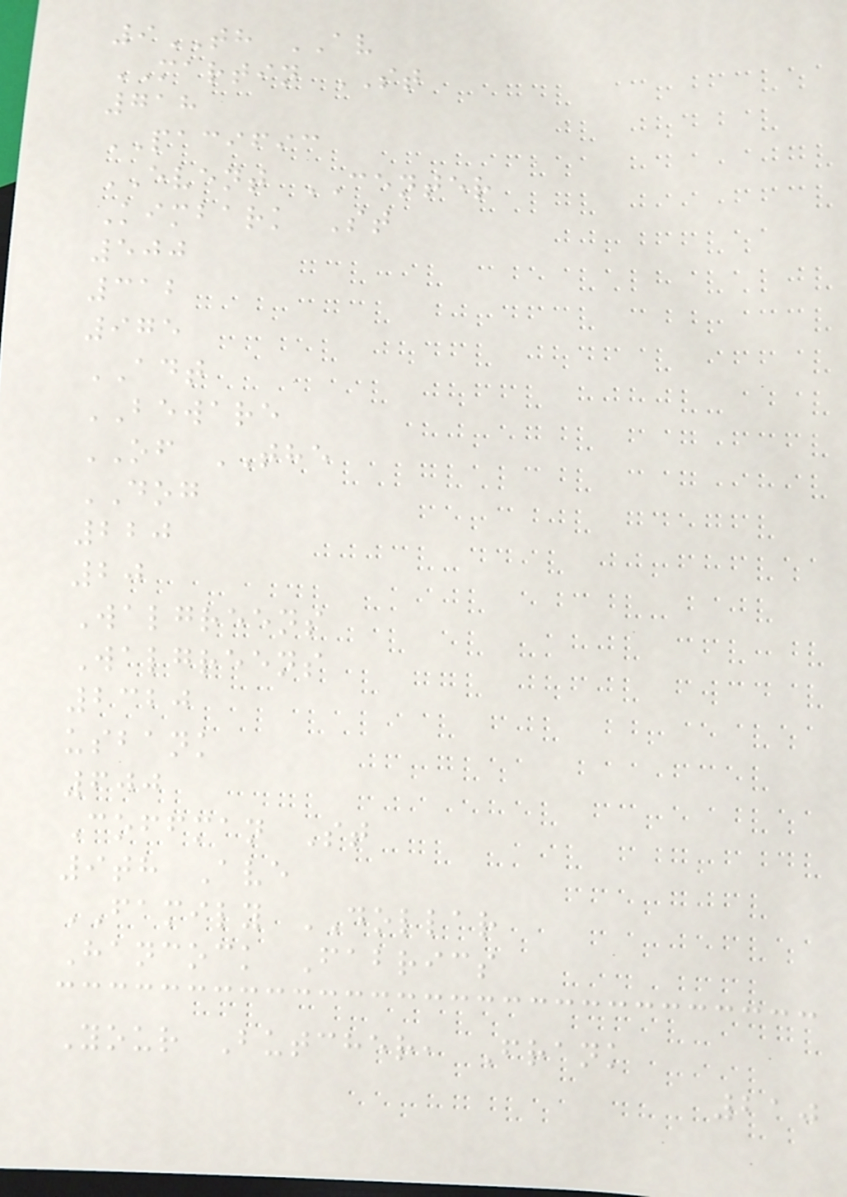9TH AV
MARTIN ST
718
PACIFIC
EVENT CENTER
Kimbark St
500
312
975
ADT
BEWARE
OF THE
DOG
220
20
Walgreens
Walgreens
2320
usbank
600
Coffman St
9th Ave
FAMILY DOLLAR
Hancock Fabrics
Your Butcher, Frank
210
